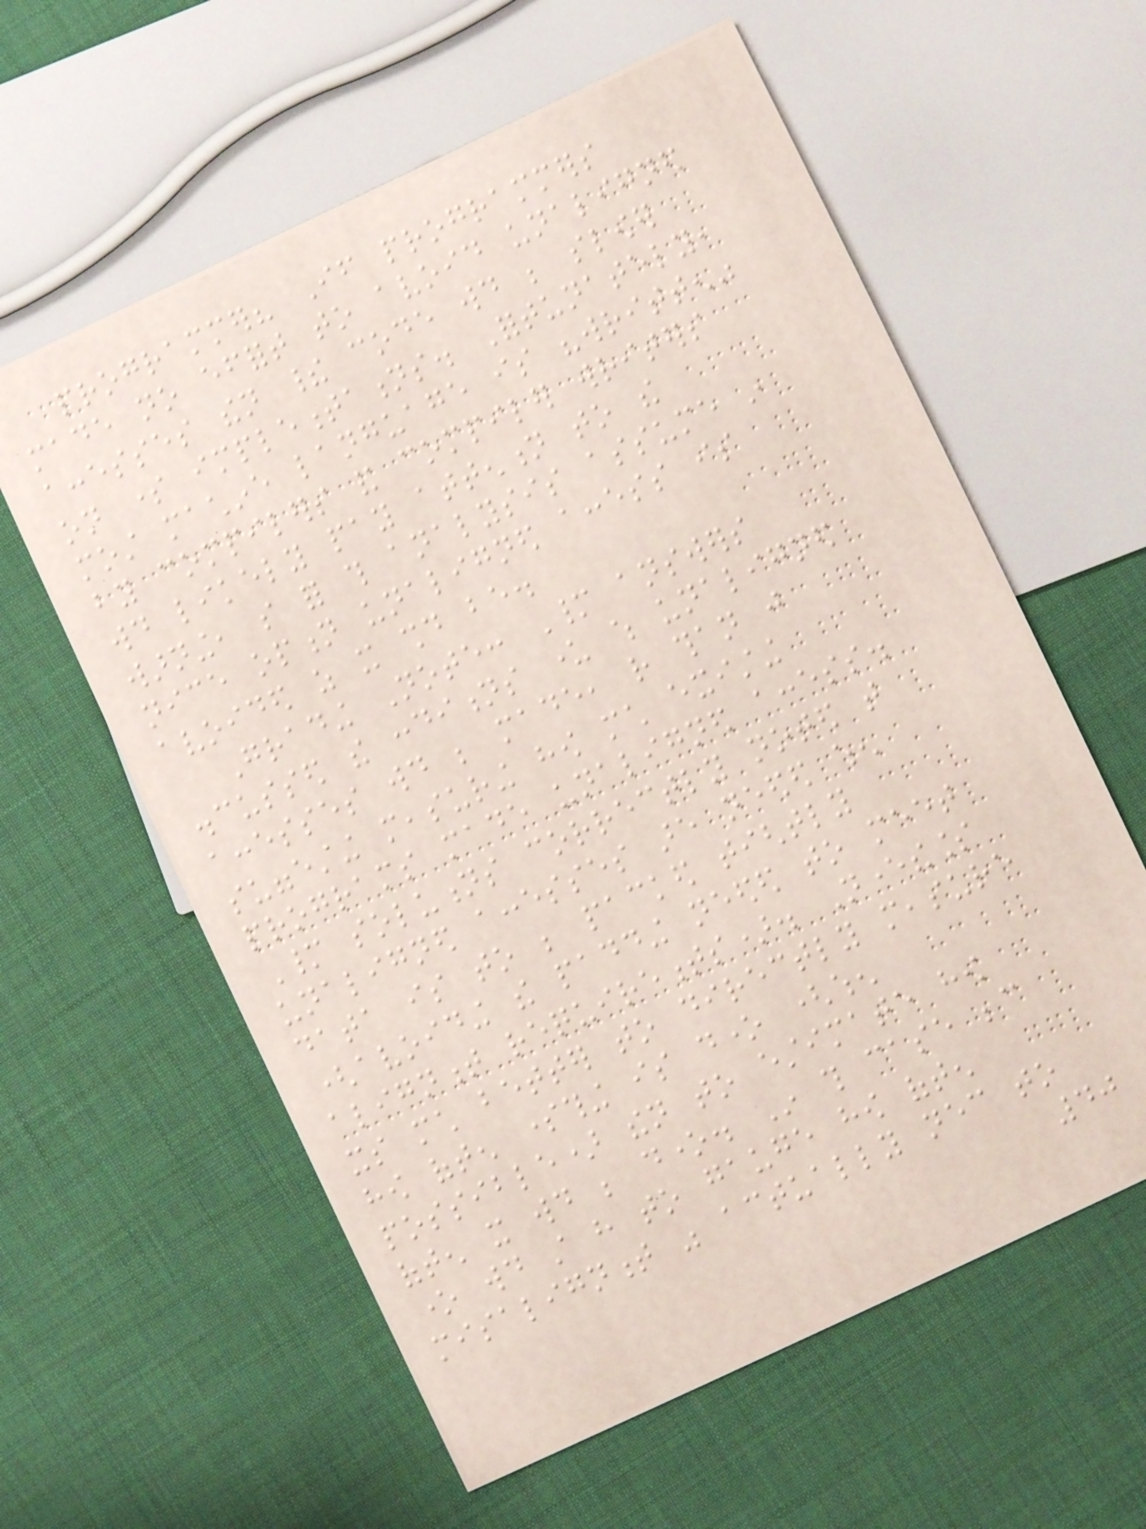programmer? If programmers
made no effort to avoid unaligned
accesses then their code would be slower
on some implementations. Fortunately,
most machine language is "written"
by compilers and compiler writers
would likely pay attention to the
warning, so for this analysis assume in
nice option unaligned access is
avoided as it should be.
Grading Note: Many answers
discussed the conditions under which unaligned
accesses would be made, rather than just
suggesting measuring how much existing
programs made unaligned access.
Many solutions correctly noted that
unaligned accesses are needed when
data is to be packed tightly
(avoiding the padding needed to meet
alignment requirements). Nevertheless
its much better to directly measure
how often something is done (when
possible) then to estimate how
often it would be done. In this case because
one would still have to gauge how often
misalignment was actually necessary to
40
